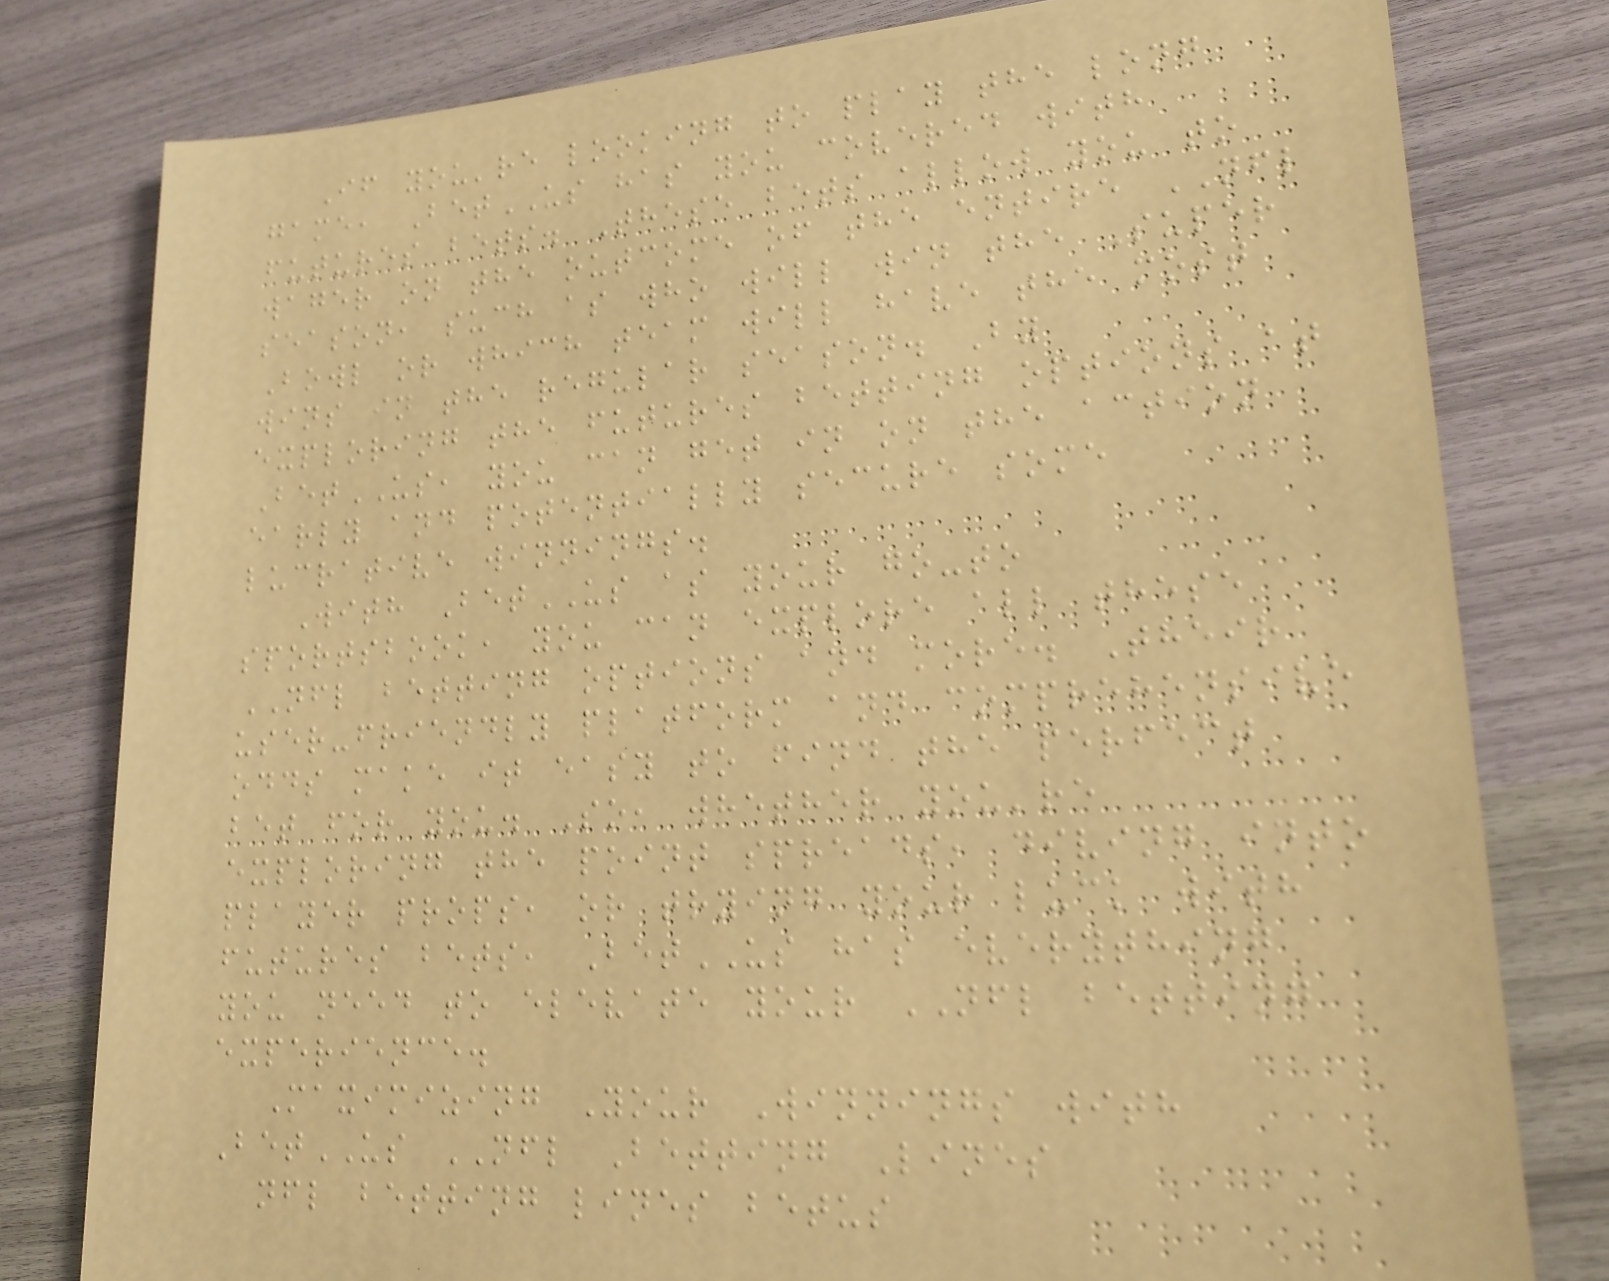If you're looking to play the long
game, BetUS has you covered with
futures bets. These bets allow you to
wager on the outcome of the entire NFL
season, such as who will win the Super
Bowl or which team will have the most
wins in the regular season. By
exploring the futures betting options at
BetUS, you can get in on the action
early and potentially secure some
lucrative winnings.
With BetUS as your go-to
sportsbook, you can explore all these
NFL betting options and more. Their
user-friendly platform and comprehensive
odds make it easy to find the perfect
bet for you. So, whether you're
exploring the point spreads, diving into
player props, or trying your luck with
futures bets, BetUS has everything
you need to elevate your NFL betting
experience.
Maximizing Your Winnings with
BetUS NFL Betting Lines
nfl betting lines betus
